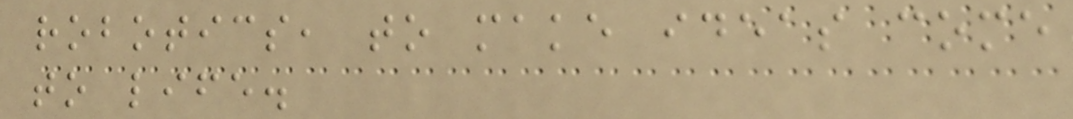robotics, to make ideas come
to life.
